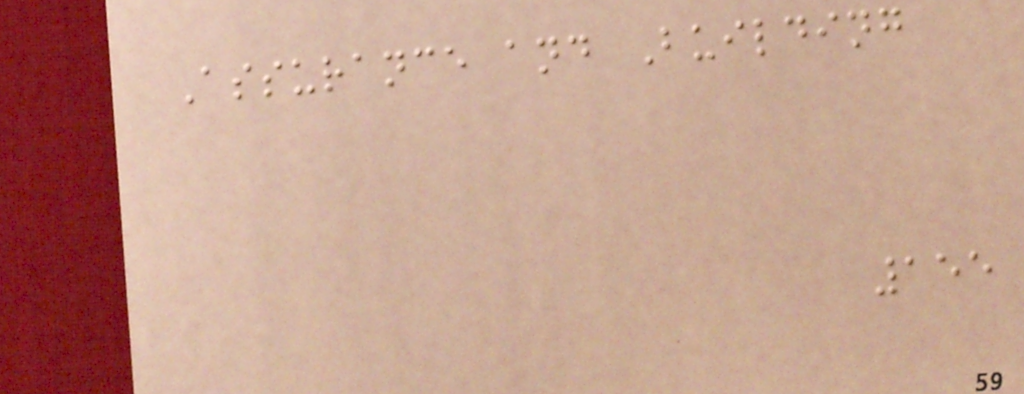Assurance and Building
155
